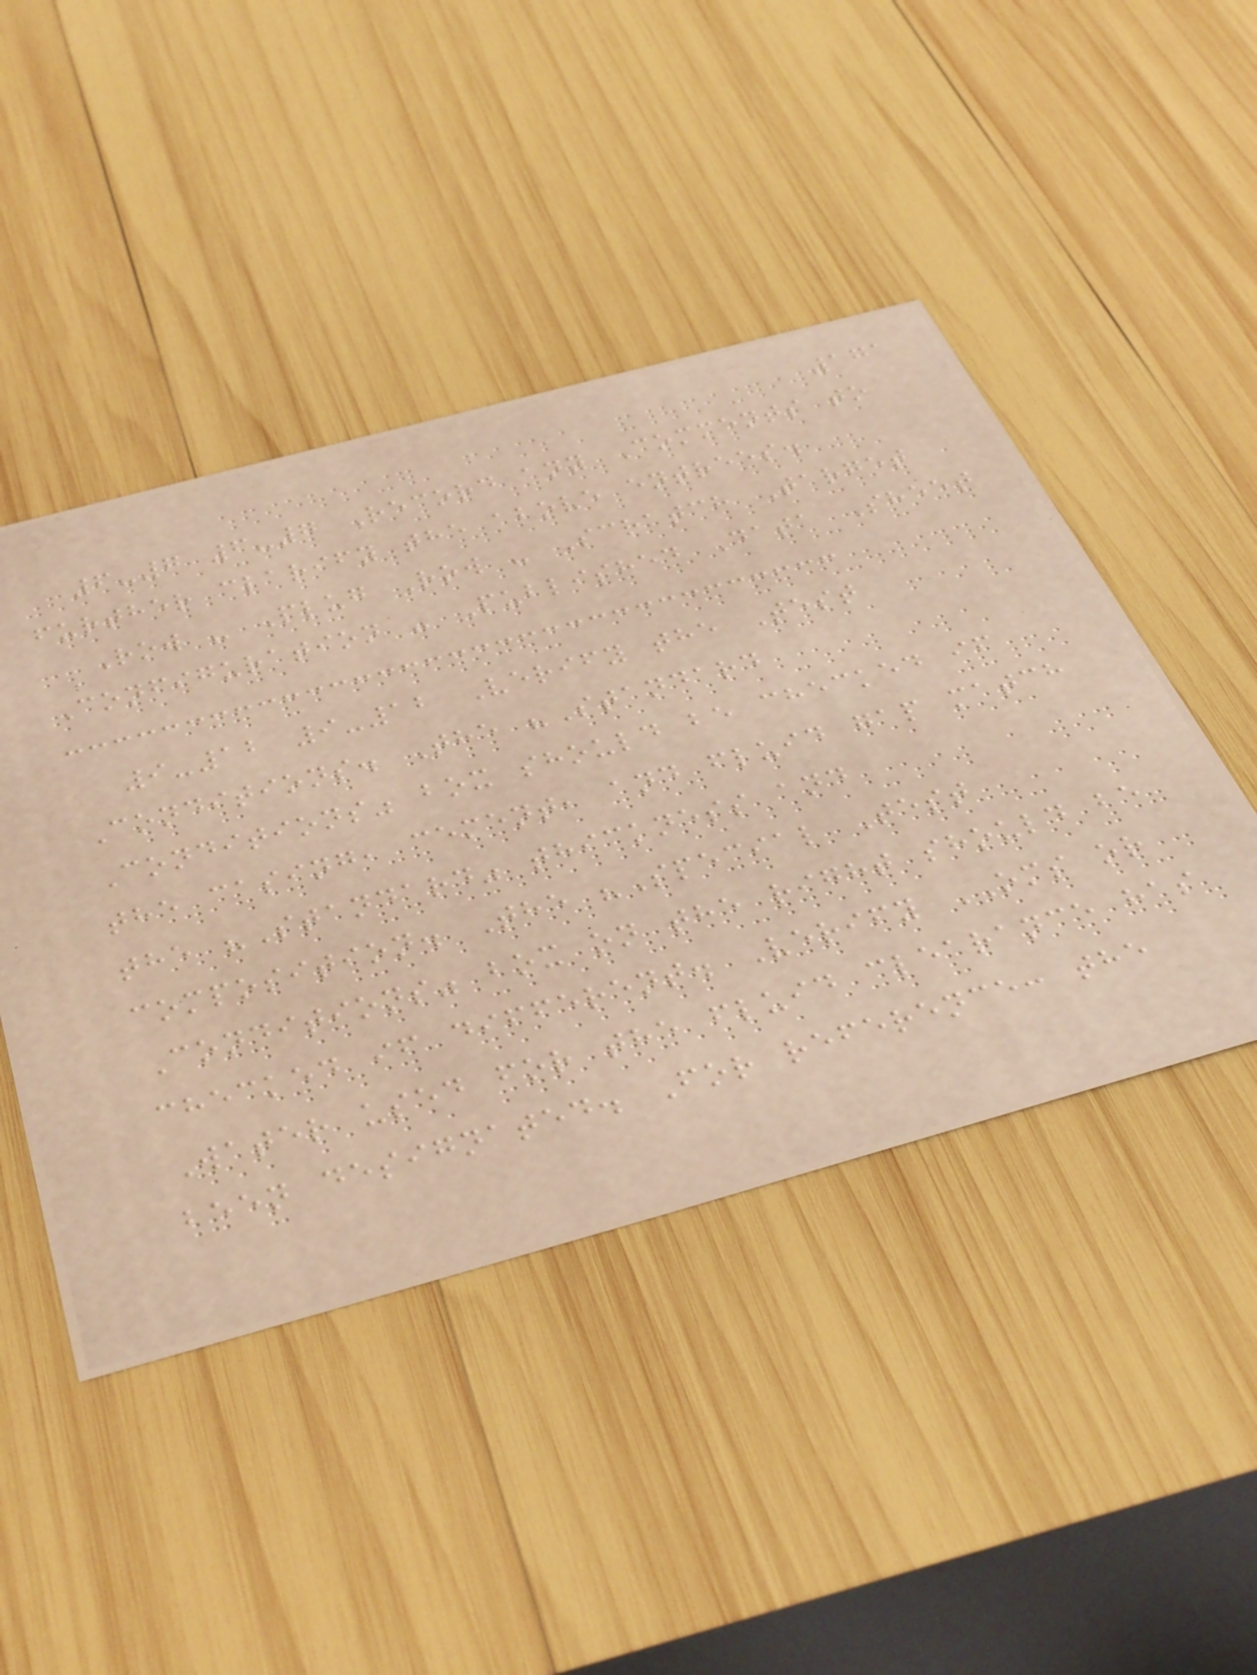171
6-7 6-7 Record any Comments to
further clarify the above entrees.
Row - Plug Row - Scratch Target
Configuration - Published Data Sheet
9-12 9-12 Verify the Test
Conditions. The "Standard
Conditions" box should be checked if
the casing, cement, and fluid gap match
the "Standard" thickness and
composition. The "Special Test
Conditions" box on the right should be
checked if different. Verify OMS or
Water used for the fluid clearance has
been designated. For reference: the
